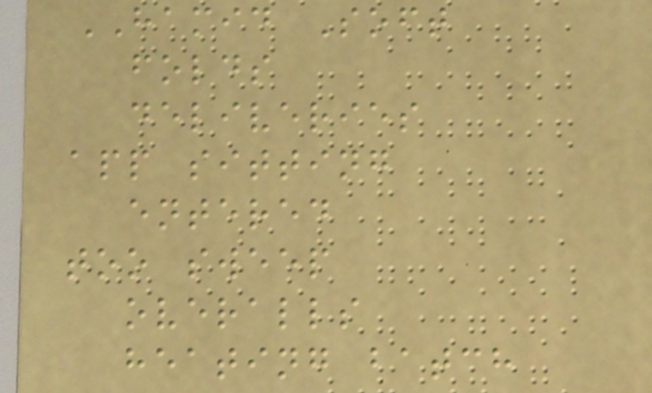HAMID Soft
folds
deliveries
app sitting
entered
too sweep
overalls
heating batch
